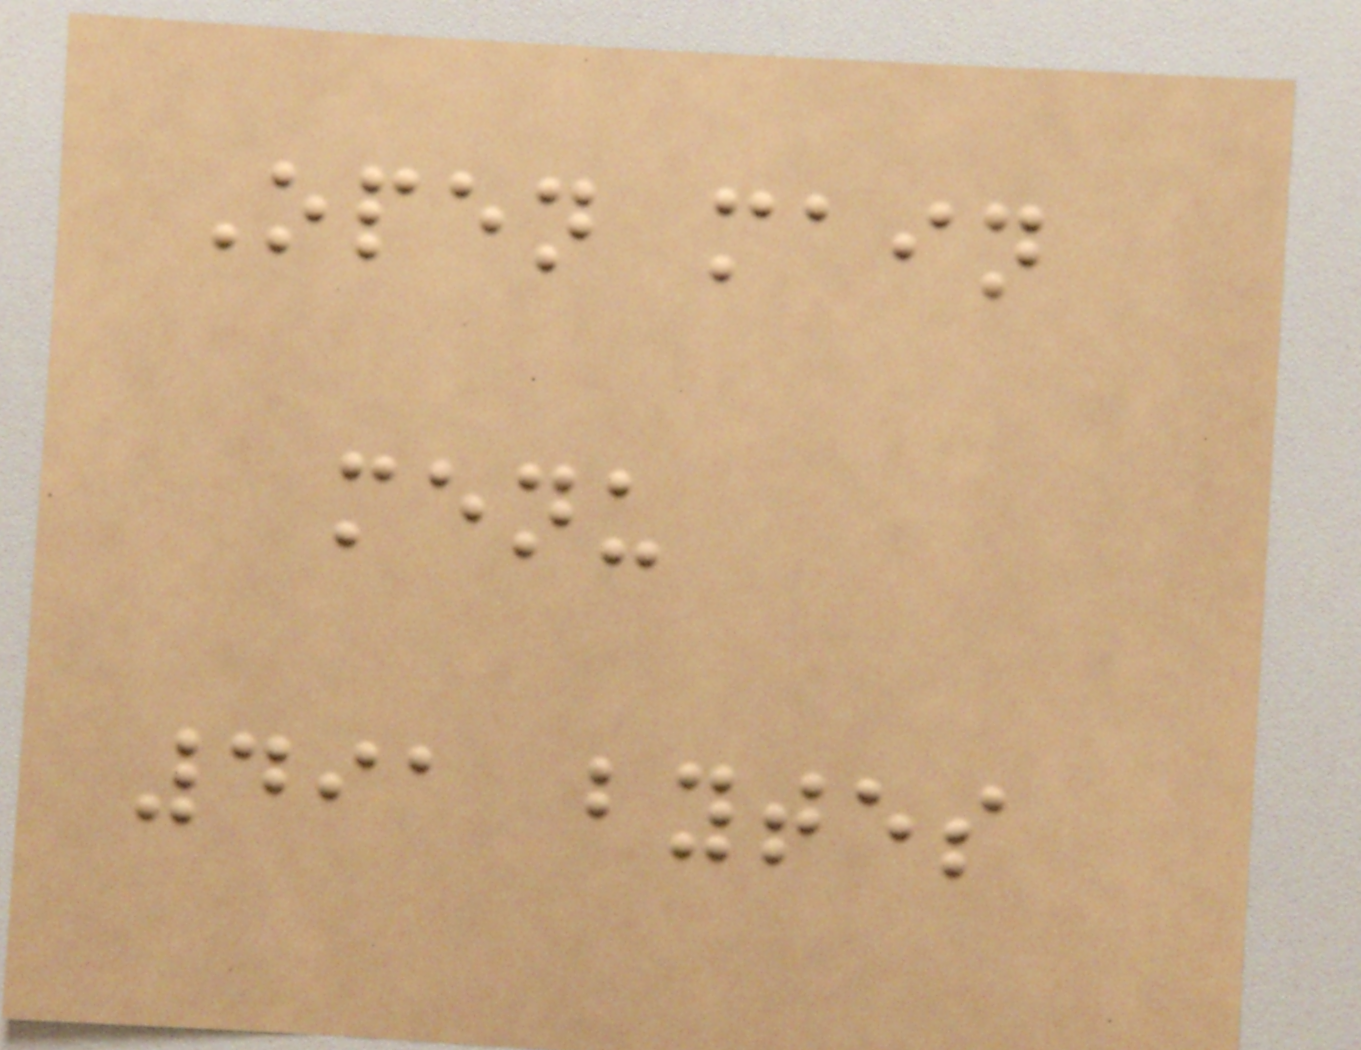Open main
menu
491 bytes
